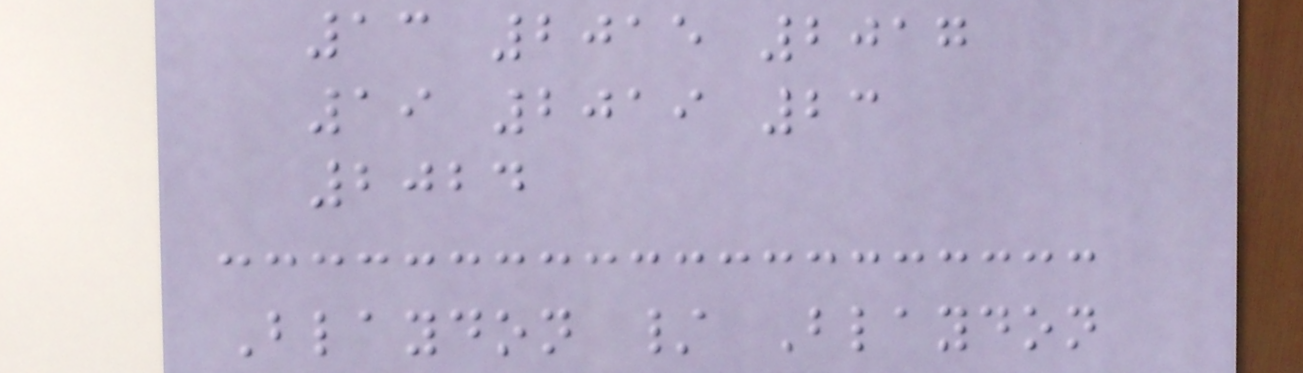13 2015 2017
19 2019 23
2024
Blaydon / Blaydon
